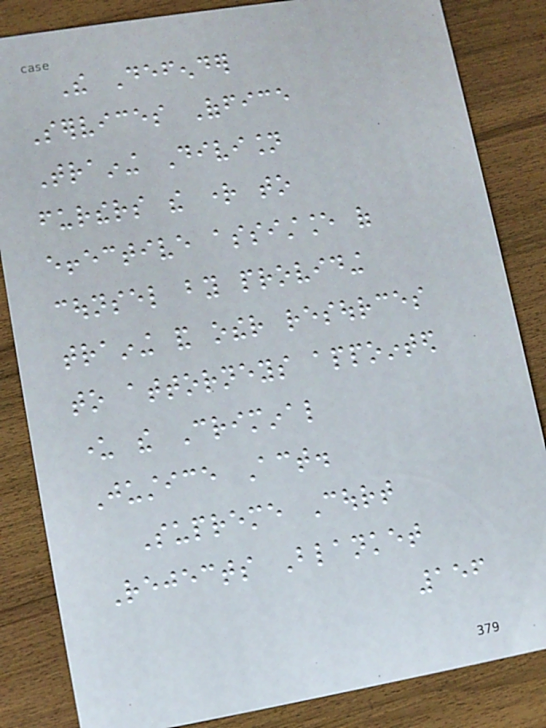The Defender
Services Office
Training Division
furthers the right to
effective assistance of
counsel by providing
training and other resources
to attorneys appointed
under the Criminal
Justice Act.
Supreme Court
Rejects Blanket
156
